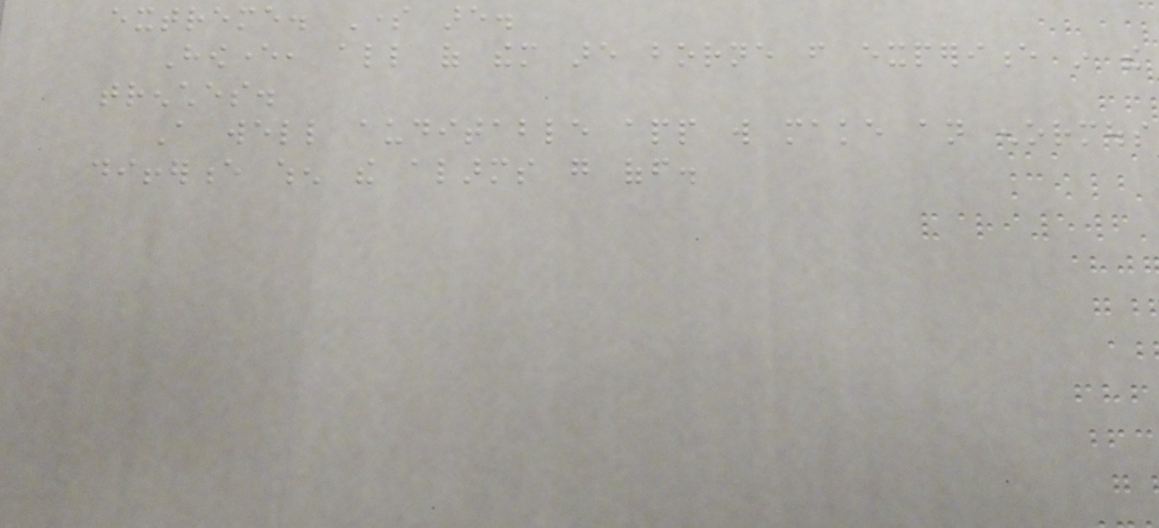extreme. Some are.
However, all of them are borne from experience in the
trenches.
A well auditable app will make an enormous
difference when the alarms go off.
